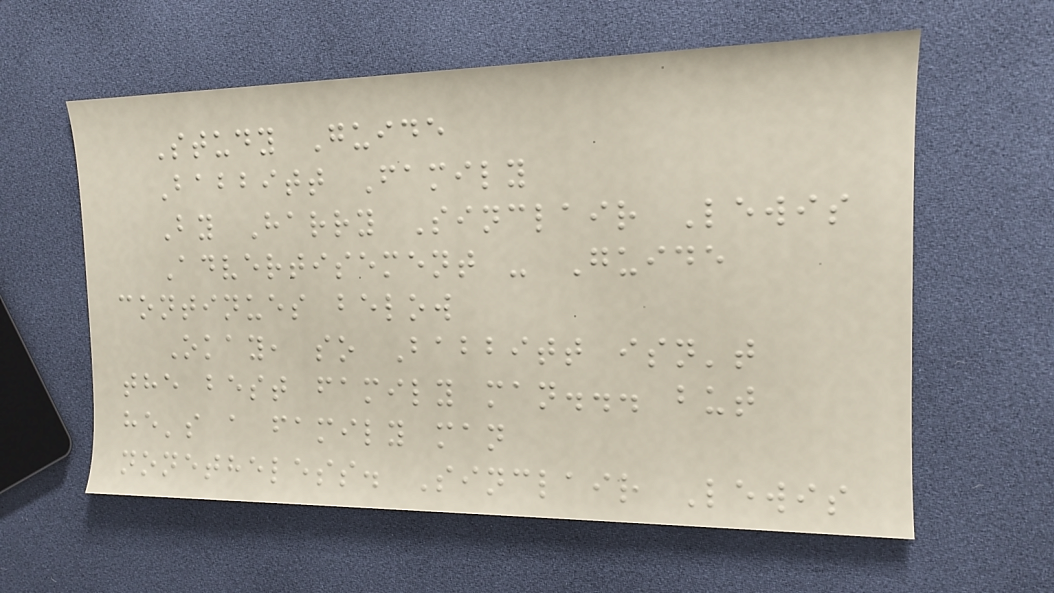Study Guide
Babbitt Family
By Harry Sinclair Lewis
Advertisement - Guide
continues below
Okay, so Babbitt isn't
the best family man... but
he's a family man
nonetheless. Sinclair Lewis
